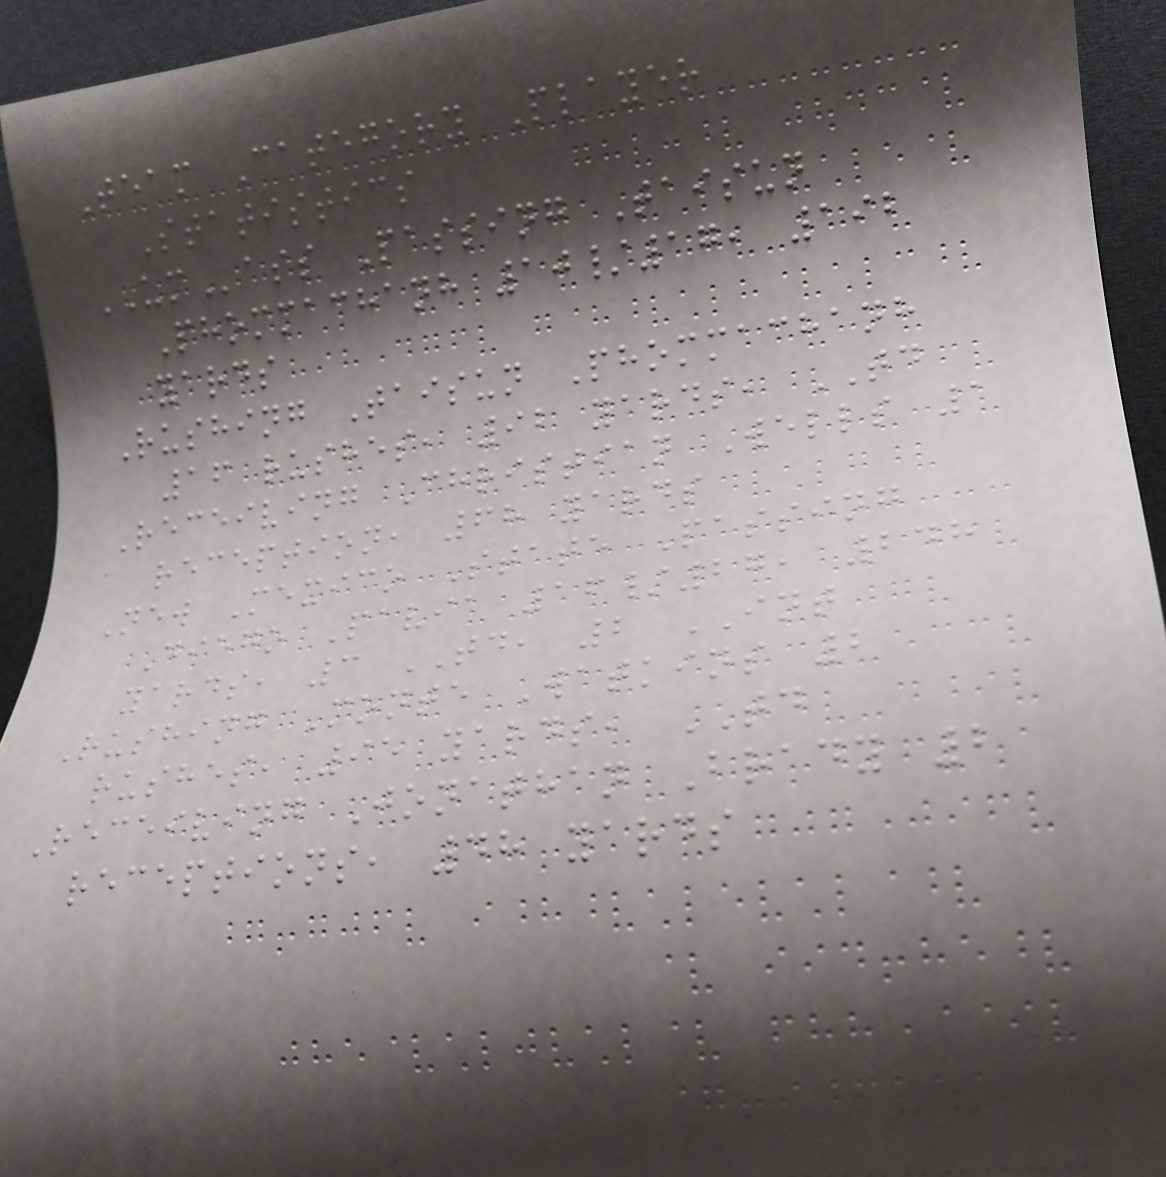Team Category Player
Statistics
UMass Passing Taisun
Phommachanh 10/17, 192
yards
Rushing Taisun Phommachanh
16 rushes, 92 yards, TD
Receiving Christian Wells 1
reception, 68 yards
New Mexico State Passing
Diego Pavia 16/27, 248
yards, 3 TD, 2 INT
Rushing Monte Watkins 2
rushes, 95 yards, TD
Receiving Jonathan Brady 2
receptions, 48 yards
